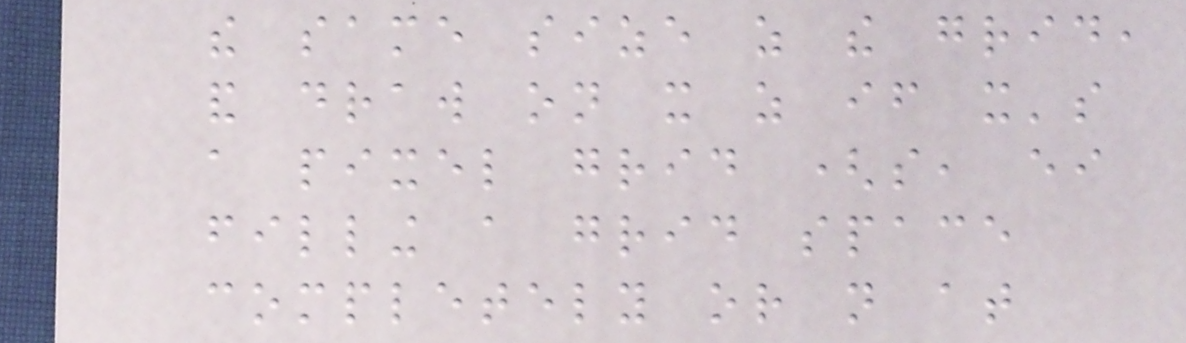the same size as the grid,
and draw on it as if it's
a pixel grid (so, either
filling a grid space
completely or not at
